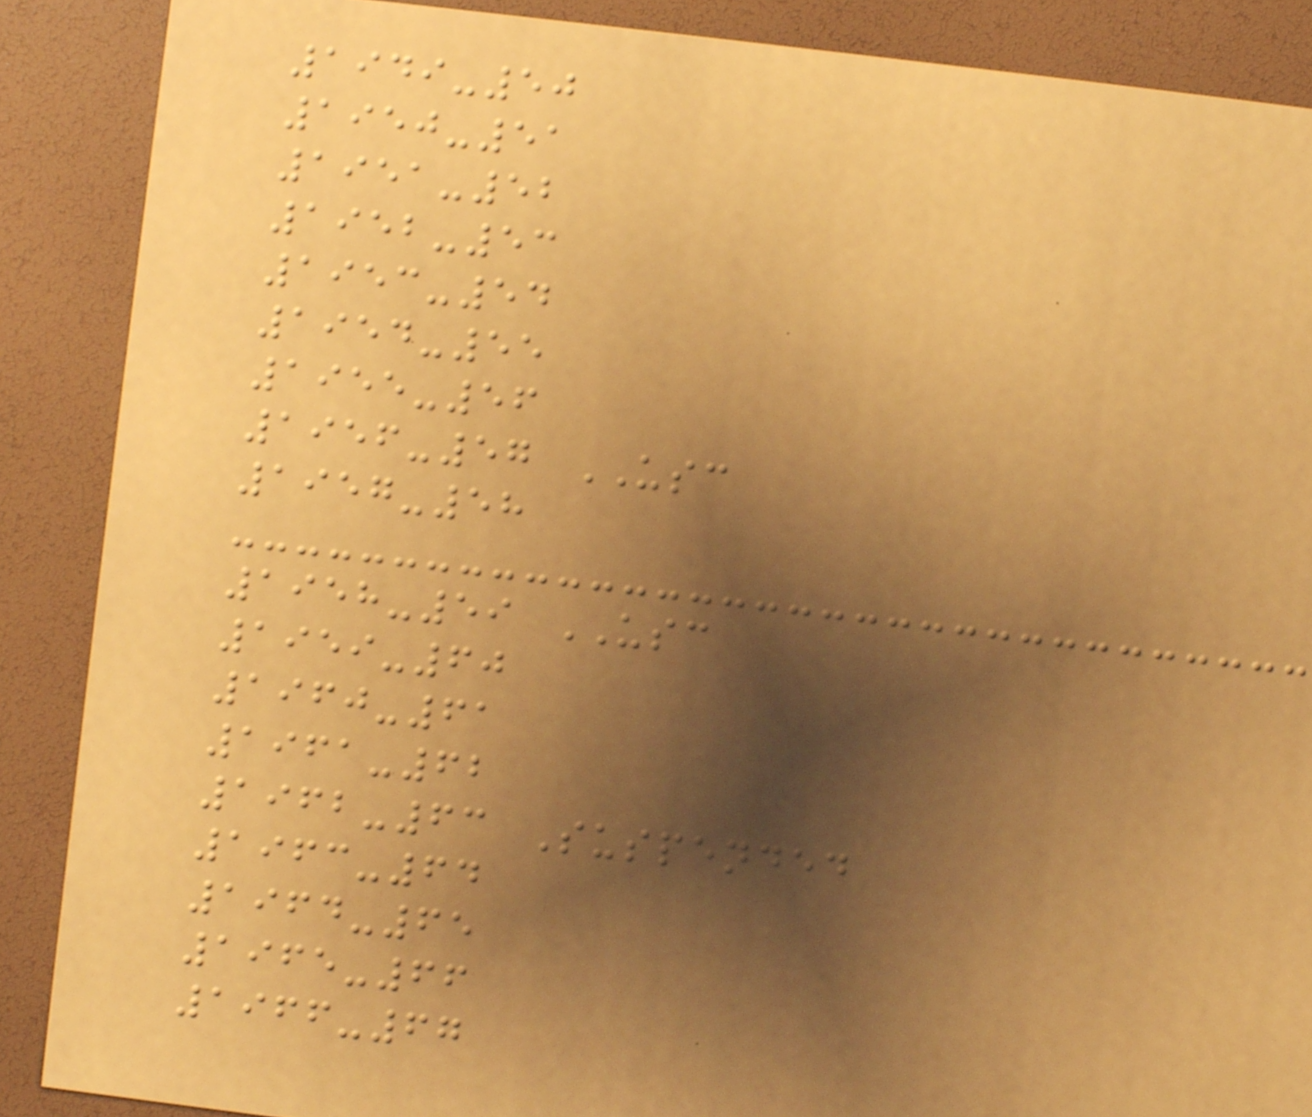1949-50
1950-51
1951-52
1952-53
1953-54
1954-55
1955-56
1956-57 USC
1957-58
1958-59 USC
1959-60
1960-61
1961-62
1962-63 Suspended
1963-64
1964-65
1965-66
1966-67
